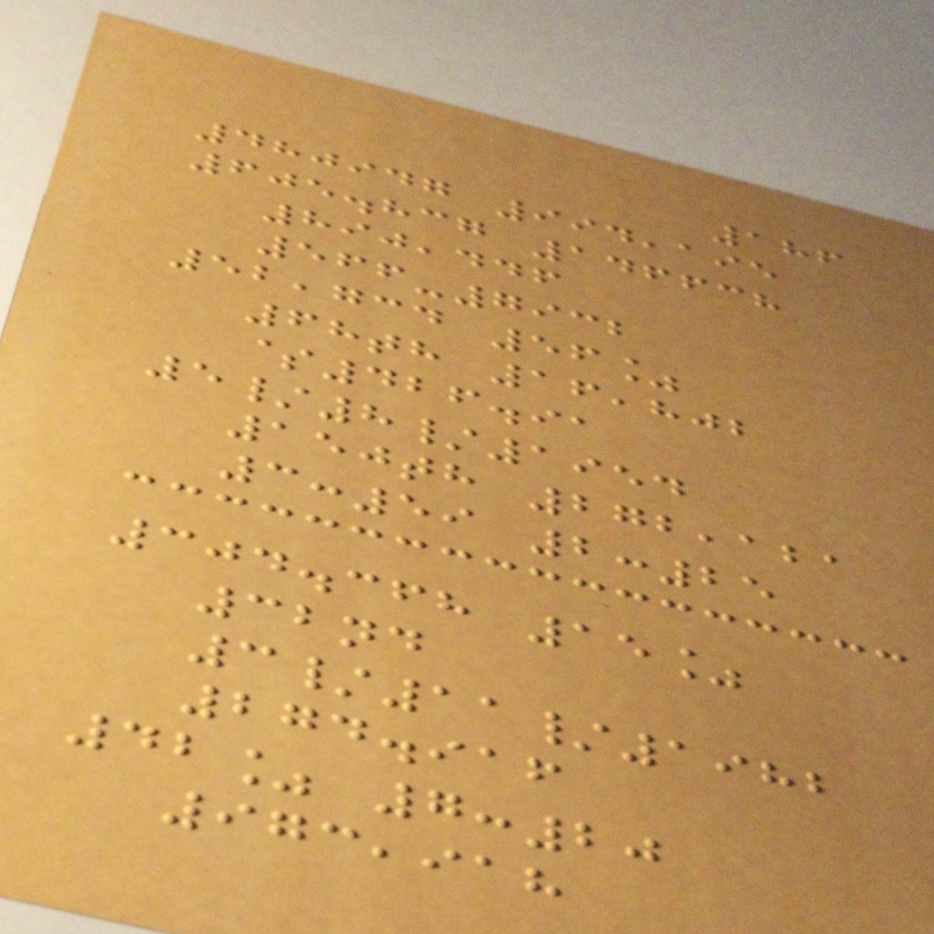186
480947 994,195
605.837 146638
890,446
566-7932
52,734 56%
68th 16,802
$426.91
5/8/1954
150th 272,121
3:59 2:25
304.368 15%
32nd
3/11/1982
274.916
42% 7:20
973,918
